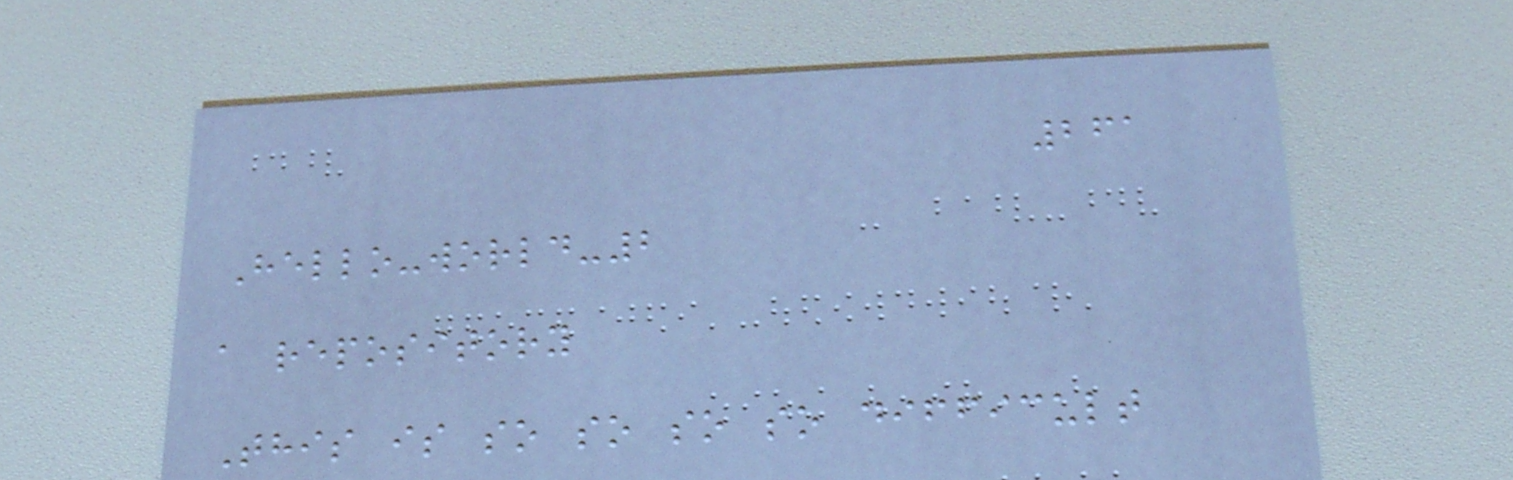261
Hello-world-2
a repository
This is so so so so difficult
